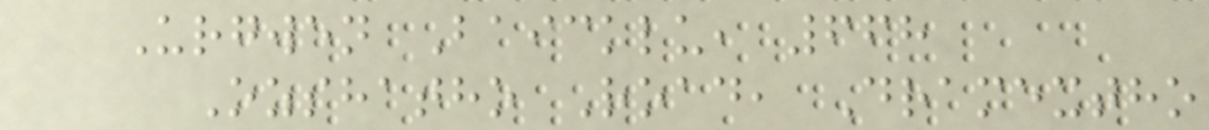Urgwen Baicklu, 668
Ozshatho Road, Dramextho
